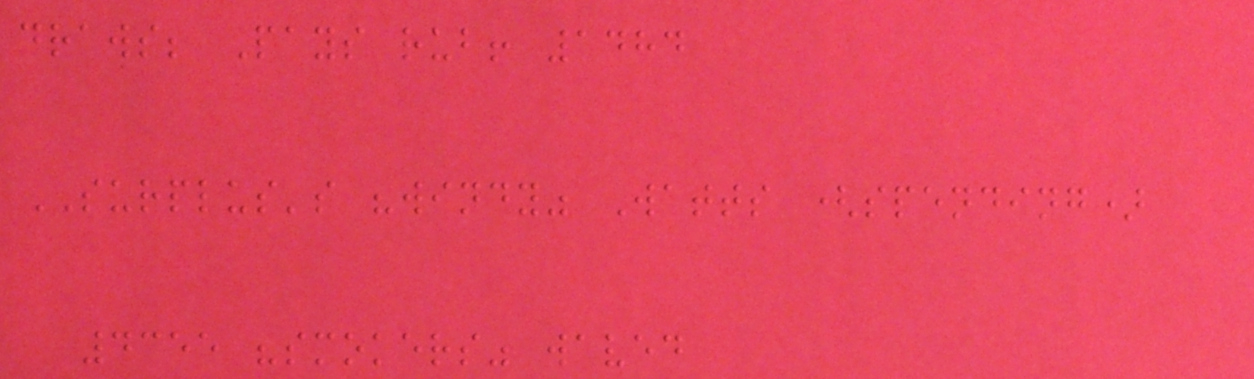draws; Pays rub! 1484
SURPLUS's "windy" Watts (spending)
4355 "smokers" waved
